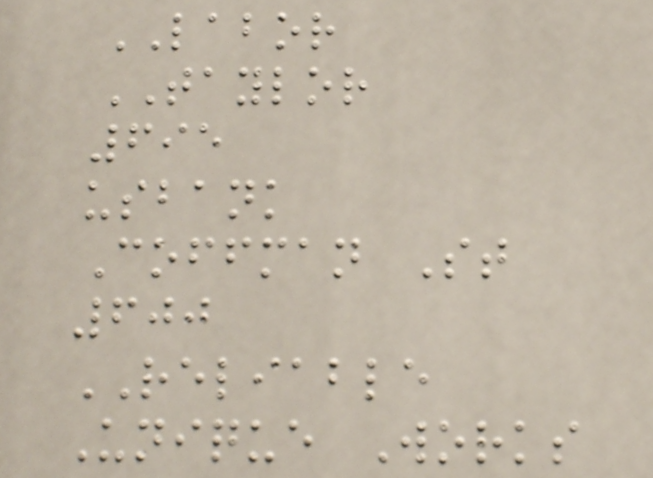LABOR
TAYLOR
695
usbank
Coffman St
600
RELIABLE
Unique Works
